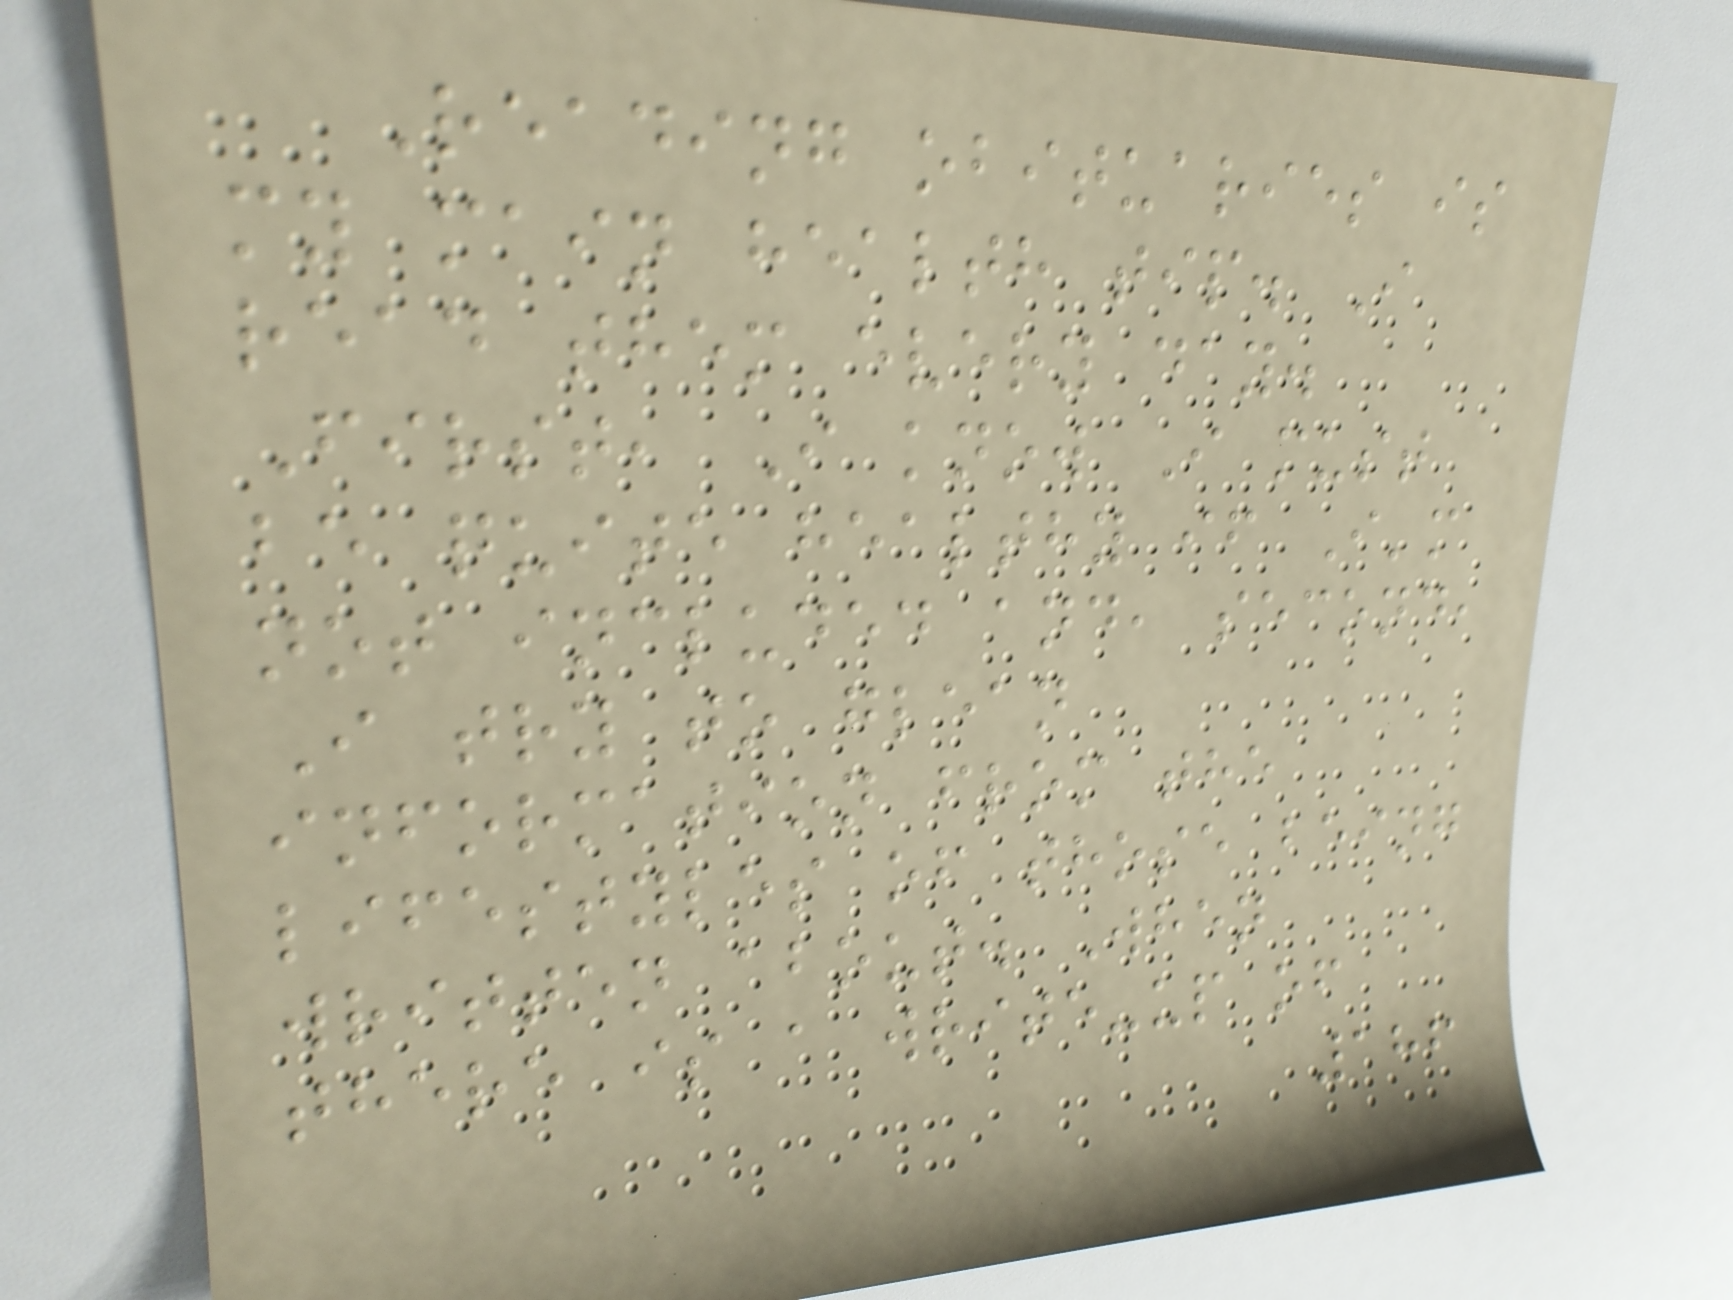Reading obituaries is
my main health tip. I
read them every day.
First, I know I must
be quite healthy if I'm
not included and, second,
I try to glean
information from the
lifestyles of those being
written about. When
there is a write-up of
186
